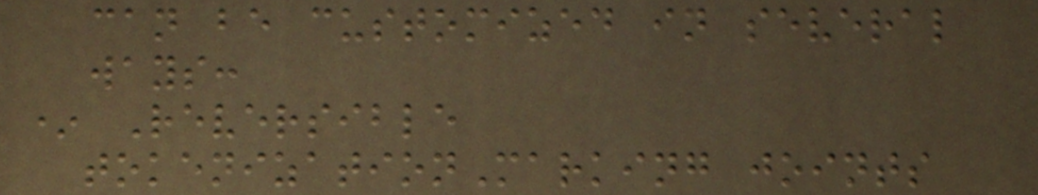can be customized in several
ways:
* Reversible
tokenizationMarking joints
